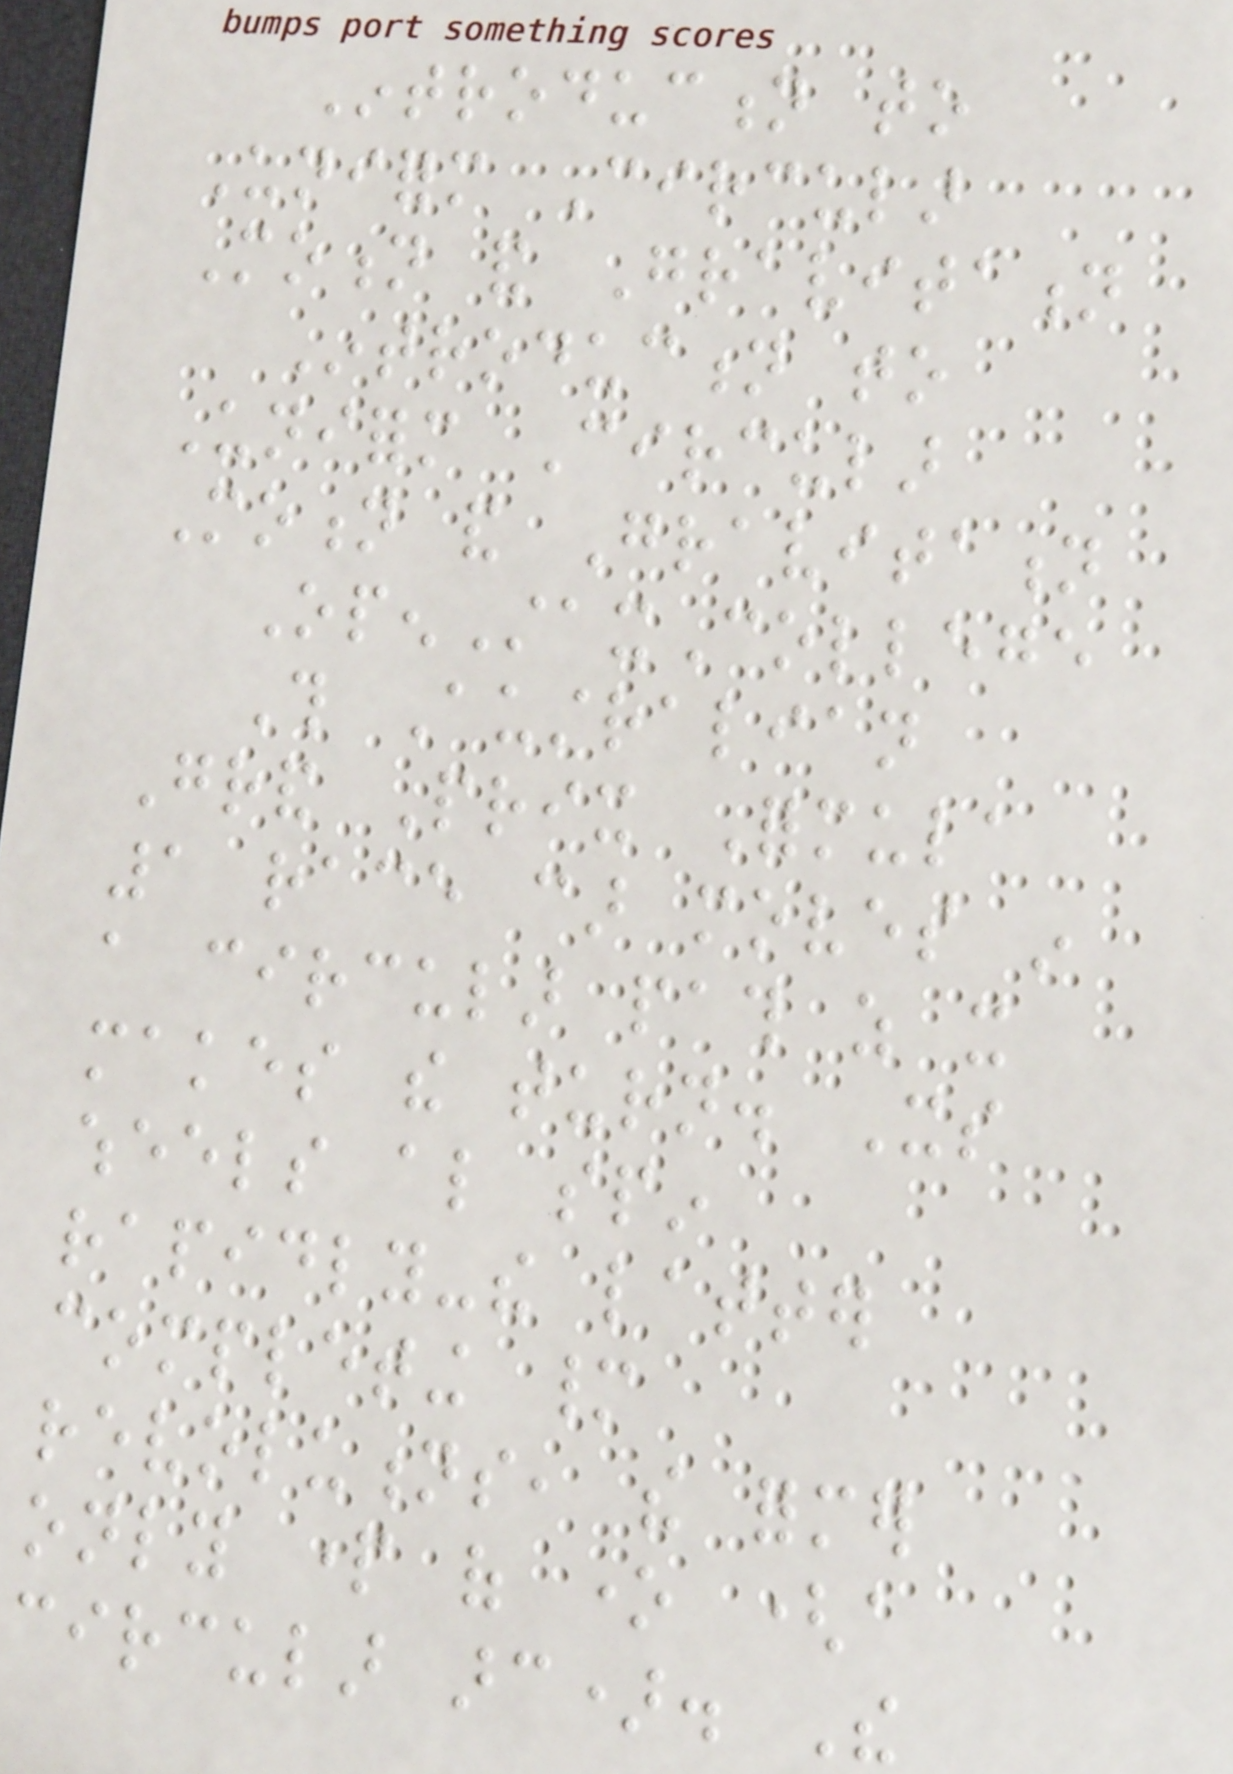Introduction to
Uniform Circular
Motion and Gravitation
Introduction to
Uniform Circular
Motion and Gravitation
OpenStaxCollege
This Australian
Grand Prix Formula
1 race car moves in
a circular path as it
makes the turn. Its
wheels also spin
rapidly-the latter
completing many
revolutions, the former
only part of one (a
circular arc). The
